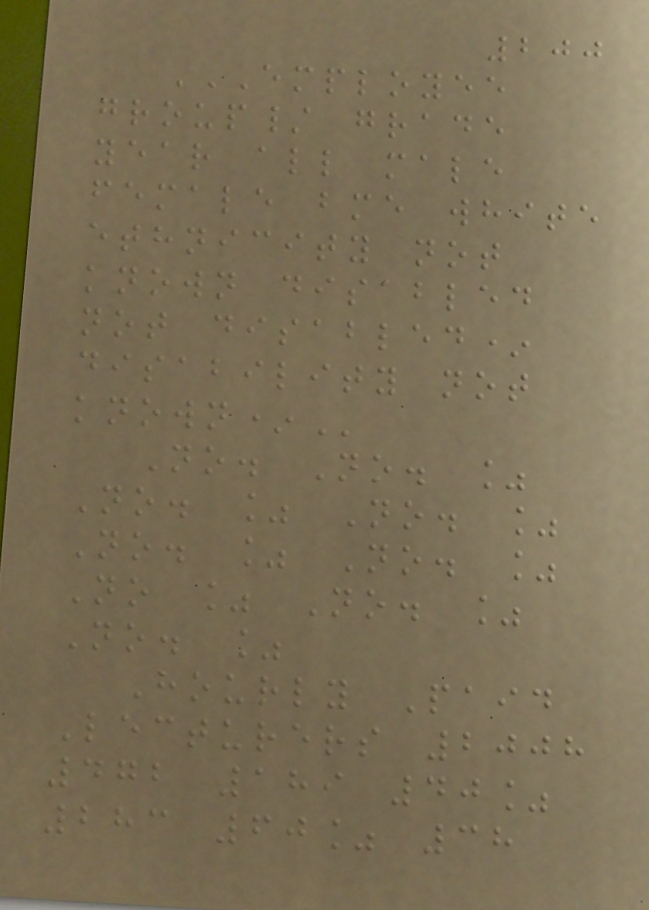200
EMPLOYEE
GROUP/ GRADE
YEAR ALL MALE
FEMALE BME WHITE
ETHNICITY NOT
KNOWN DISABLED
NOT DISABLED*
DISABILITY NOT
KNOWN*
No. No. %
No. % No. %
No. % No. %
No % No. %
No. %
Hourly Paid
Lecturers 2008
472 189 40%
283 60% 38
